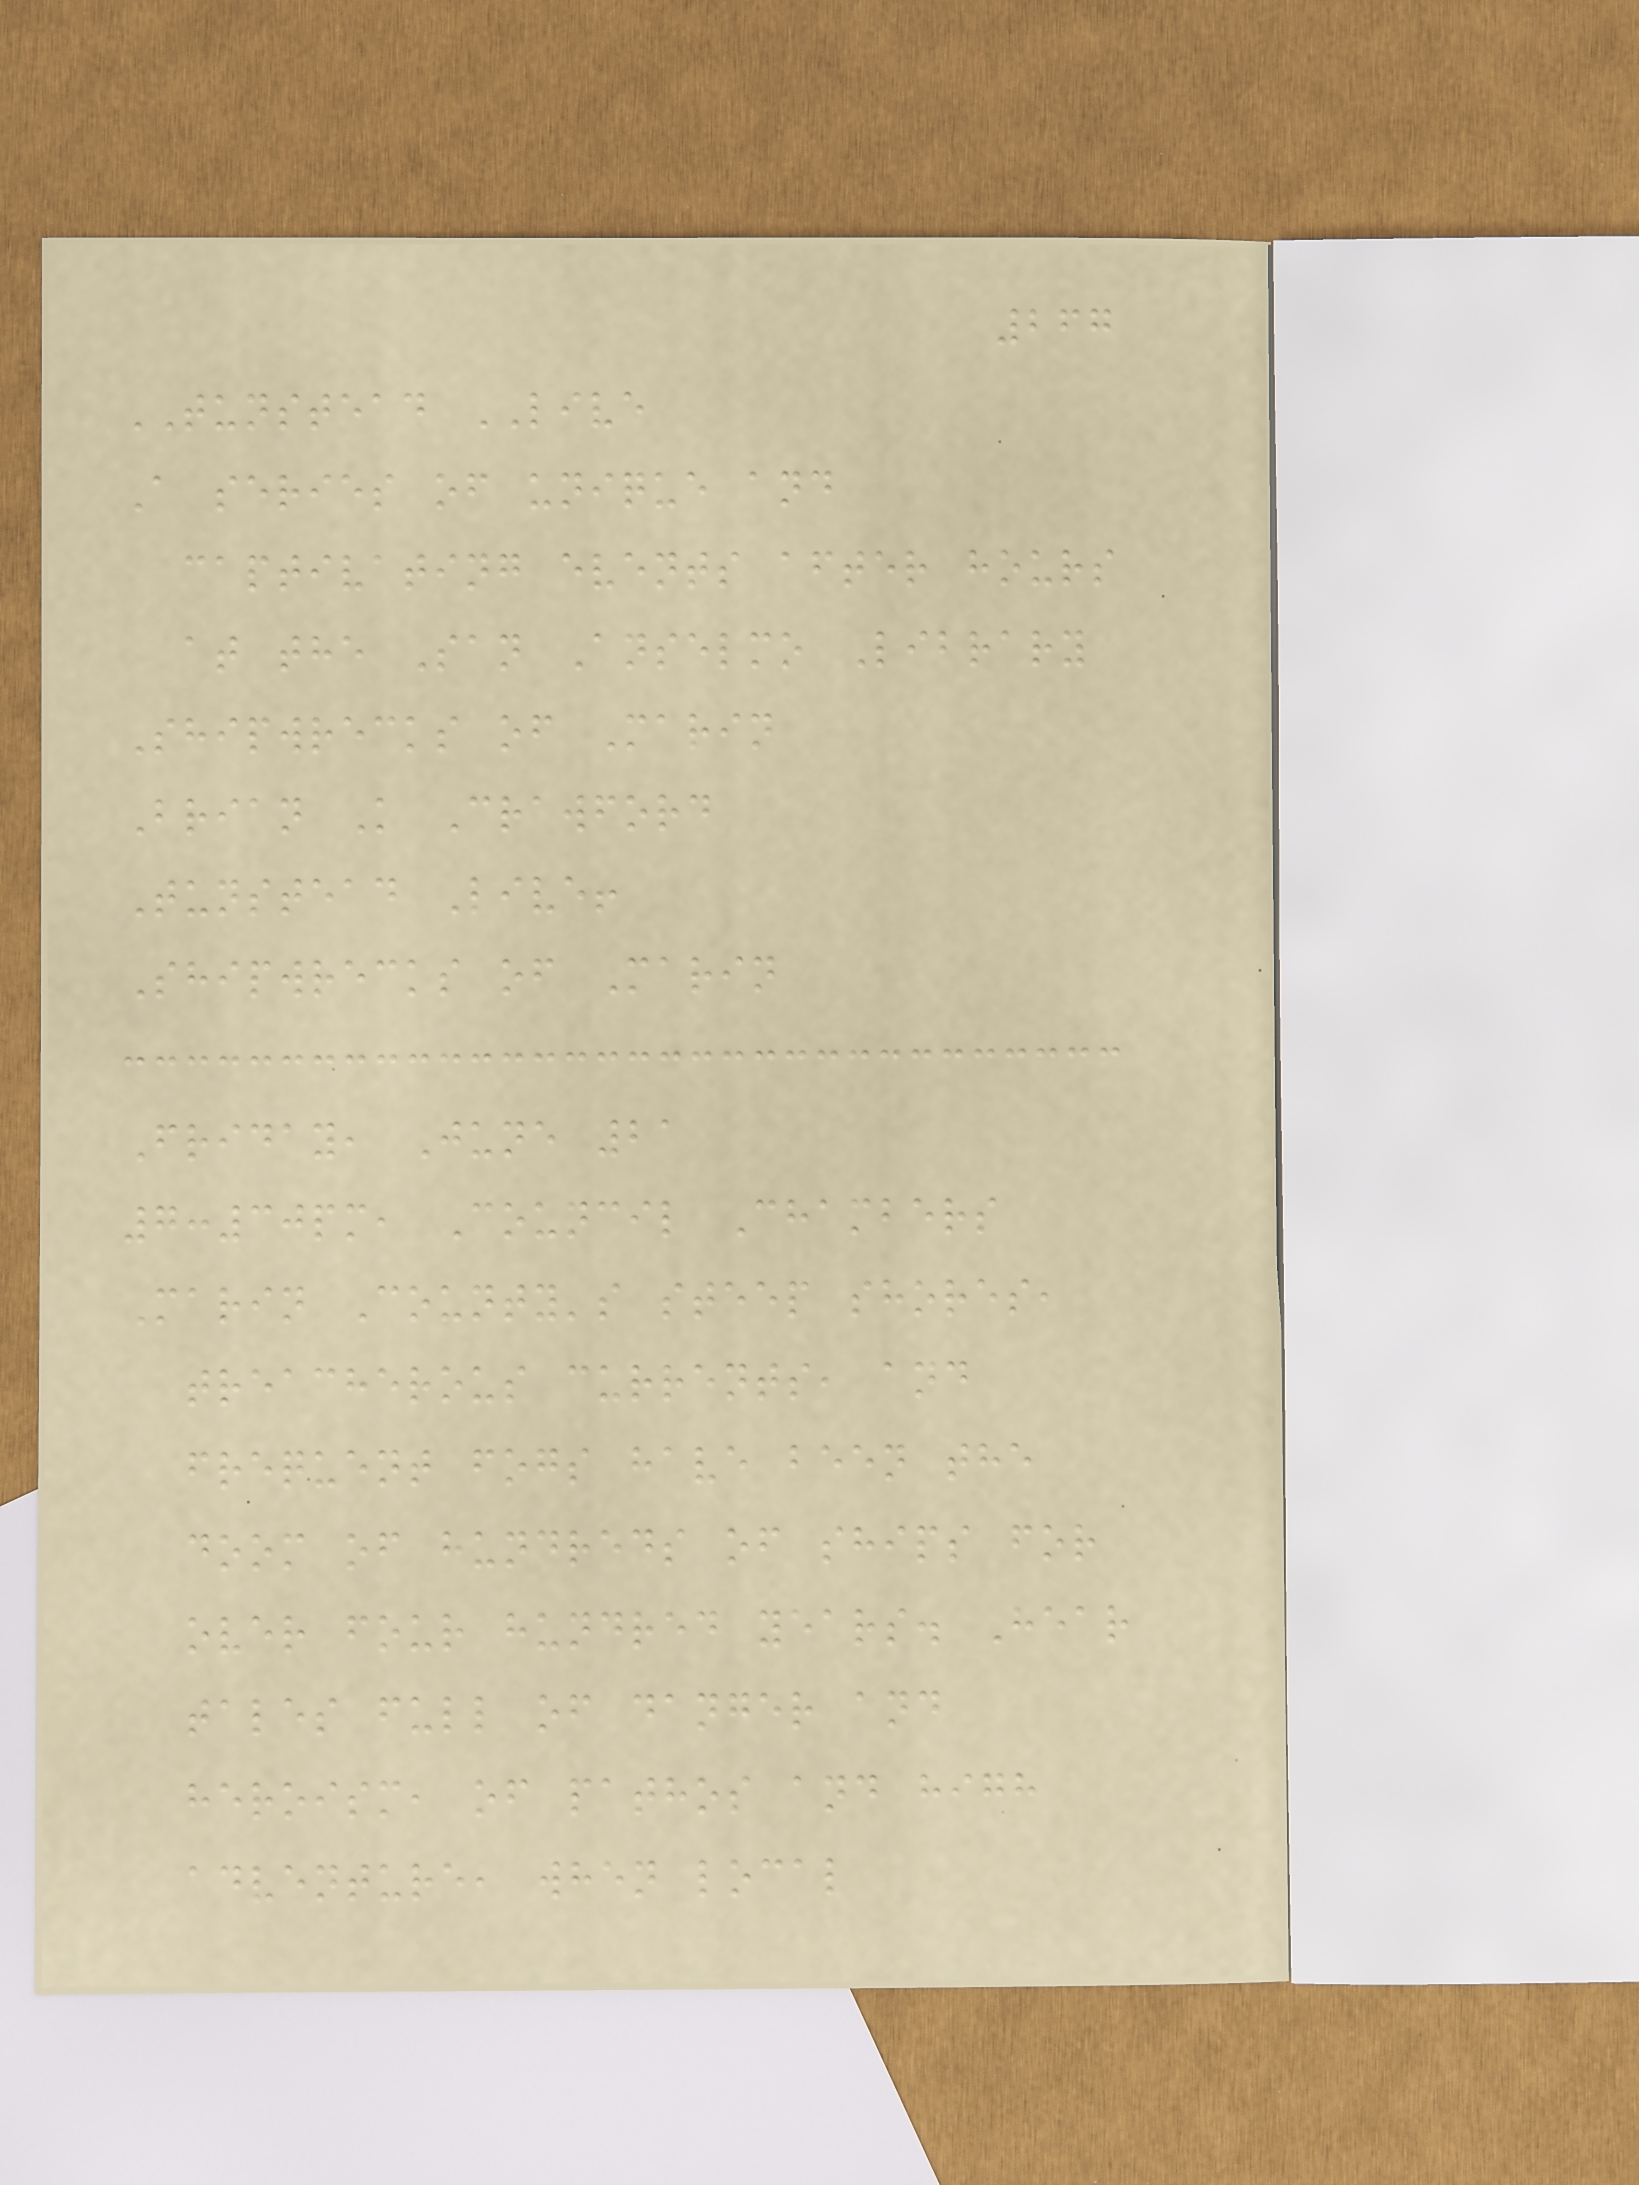267
TUNSTEAD LIVE
A series of unique and
captivating events after hours
at the San Anselmo Library
Shipwrecks of Marin
Brian K Crawford
Tunstead Live!
Shipwrecks of Marin
Friday, June 21
7:30pm, Council Chambers
Marin County's steep shores,
treacherous currents, and
frequent fogs have been the
doom of hundreds of ships for
over four hundred years. Hear
tales full of danger and
heroism, of pathos and high
adventure, when local
